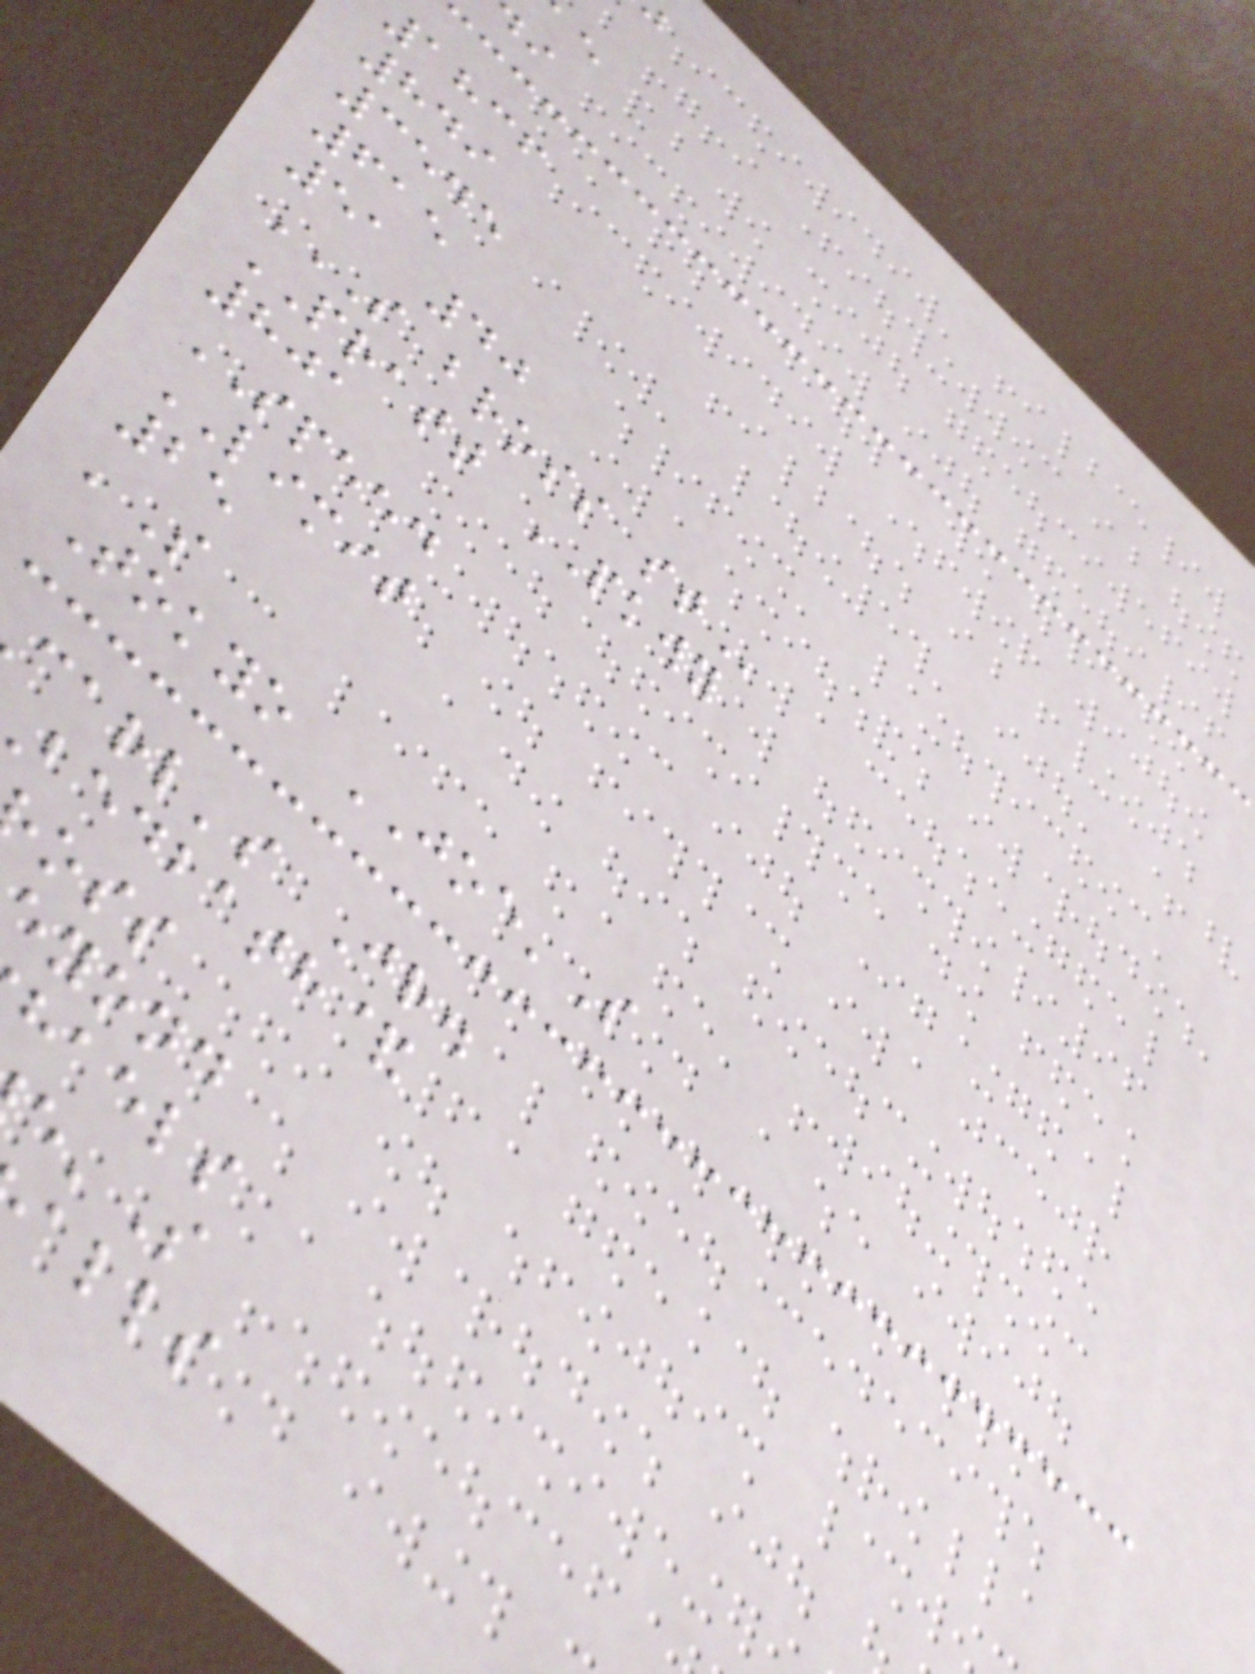1836
849
3545
615
51 40
S BROSS ST
PRATT PKWY
801
SPEED
LIMIT
25
'S
Tokyo JOE'S
carl's Jr.
bedbath&
yond
haels
alls
